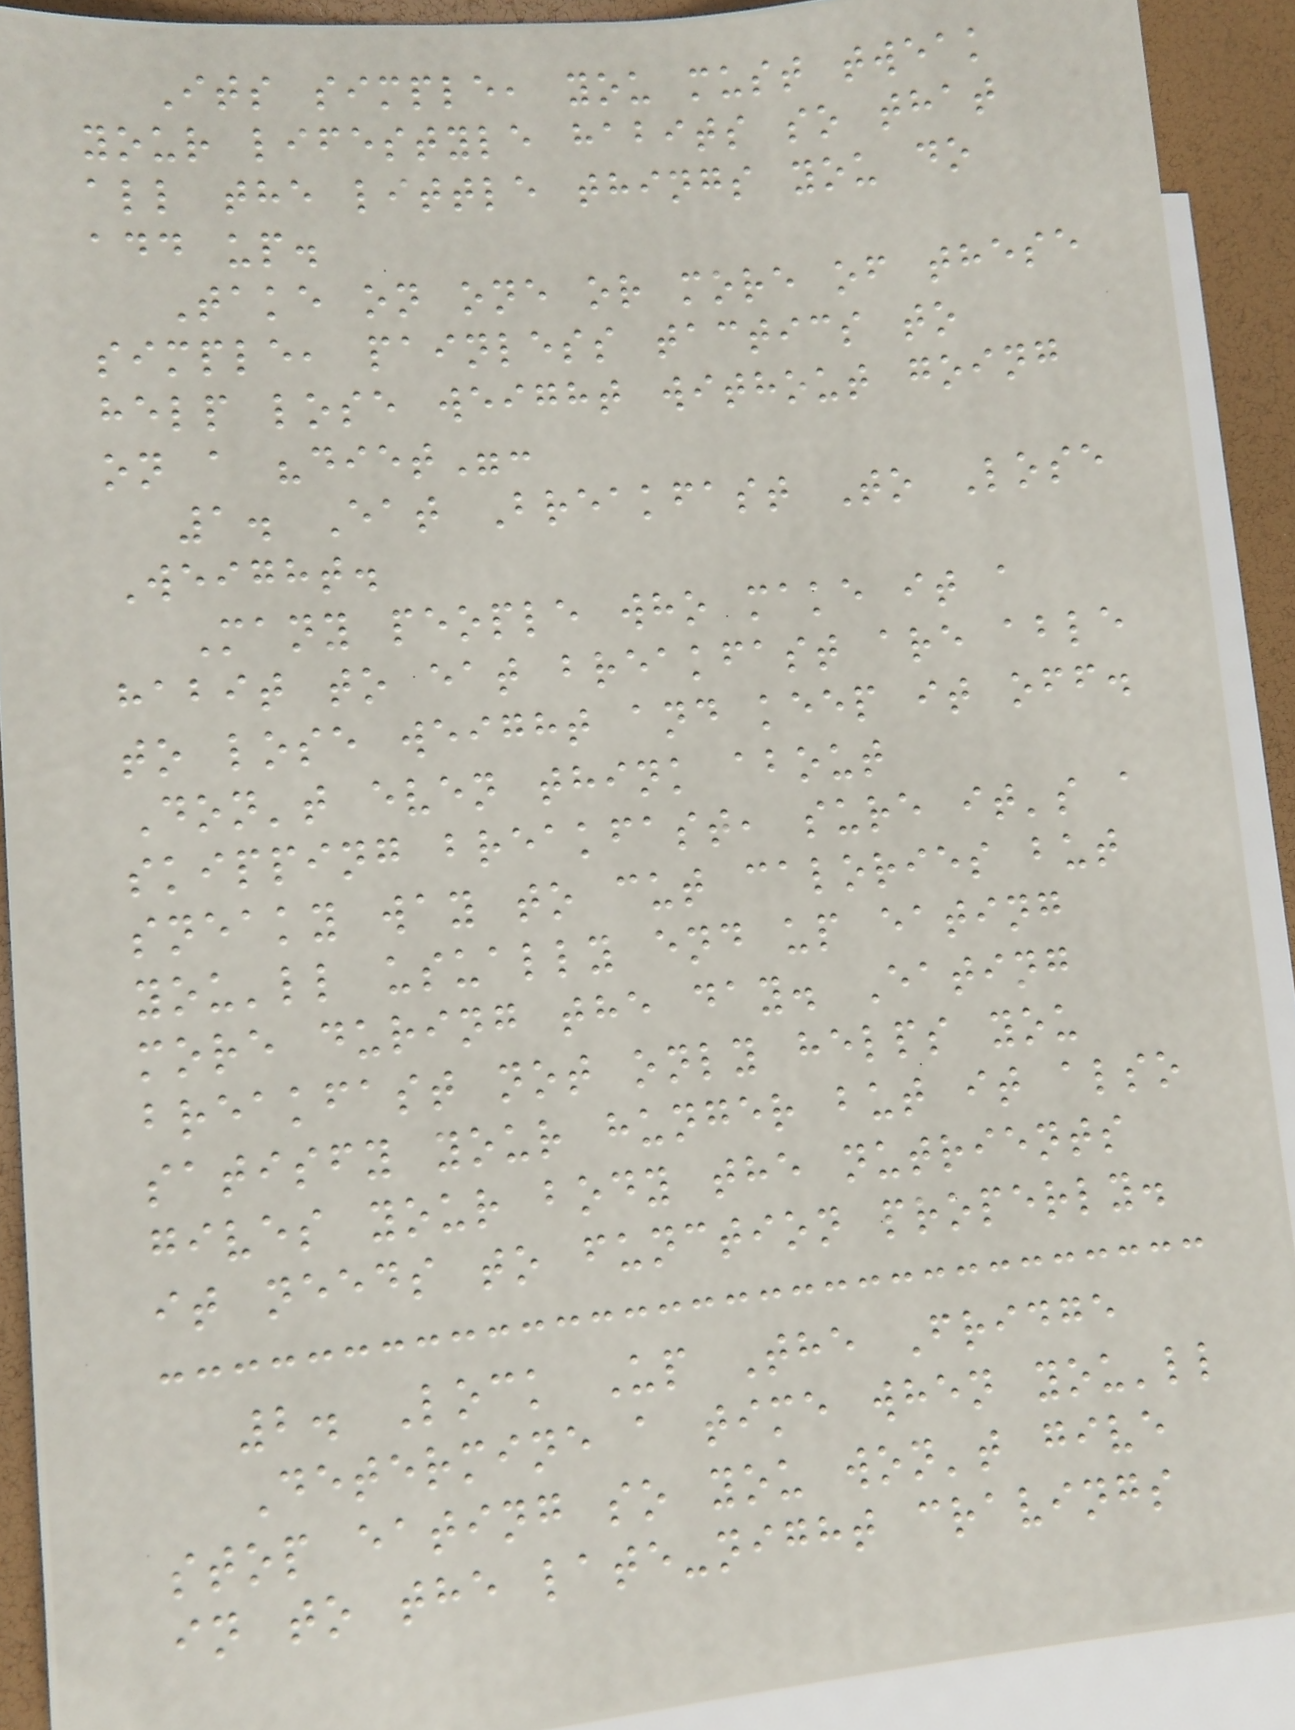Its simple, you must tweak
your lifestyle habits so that
all the little things you do
add up.
Take on one or more of these
simple, painless tactics to
help lose weight without going
on a "diet":
1. Eat Breakfast To Lose
Weight.
Many people who make it a
habit to eat breakfast are able
to lose weight and keep it off.
Don't even think about
skipping breakfast, sure it's a
sneaky way to cut calories but
you'll usually end up eating
more during the day. Eating
breakfast not only helps you
satisfy your hunger but it also
gives your body the nutrients
it needs to function properly.
2. Lock Up The Fridge
Determine a time when you'll
stop eating so you won't give
in to the late-night cravings
